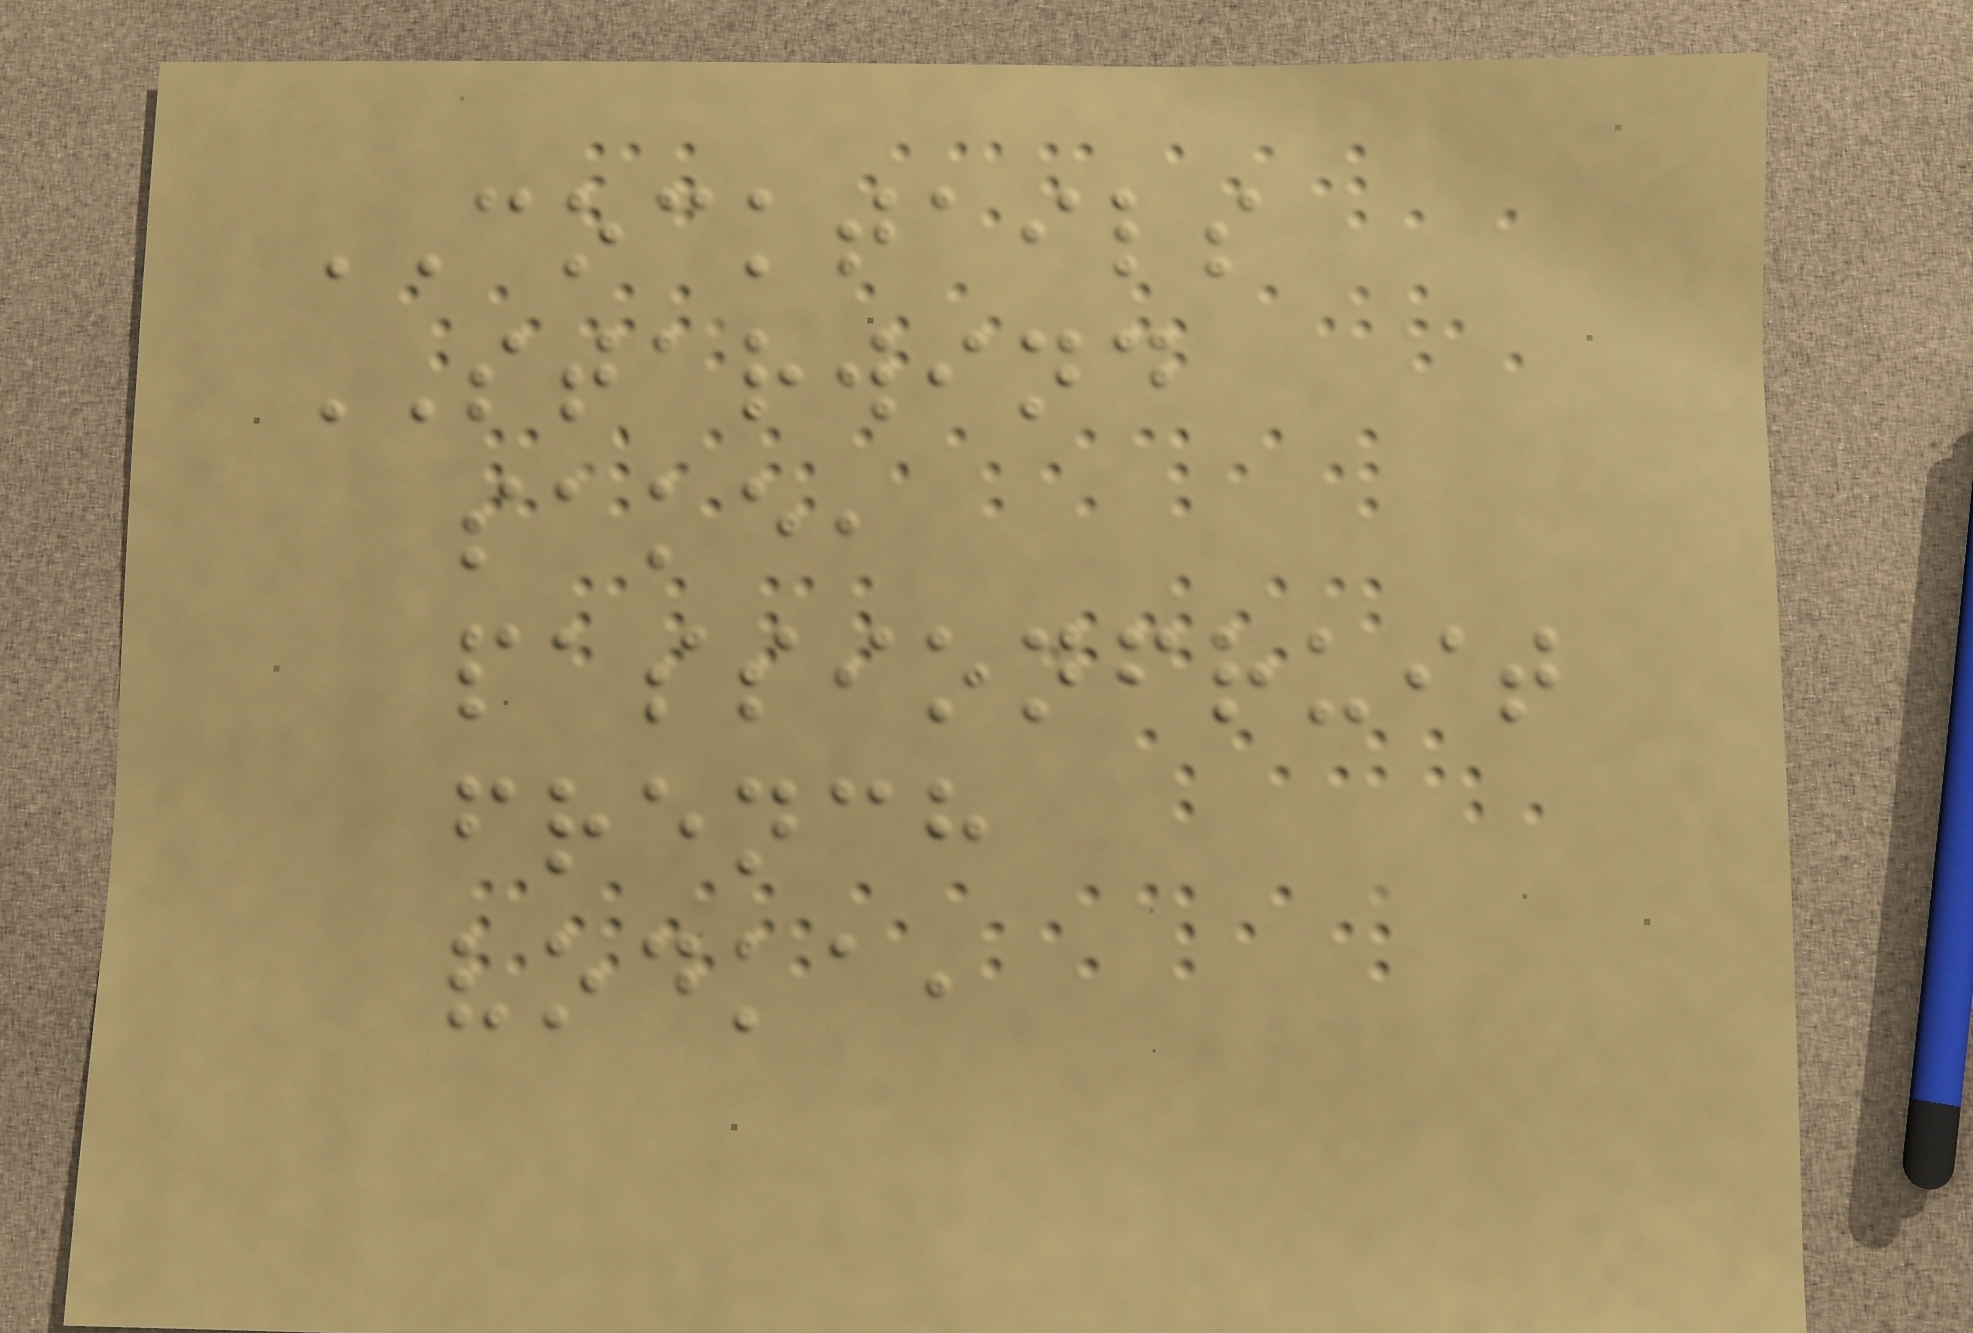COCKTAILS
STARWIND
sake,
passionfruit
french
vodka,
